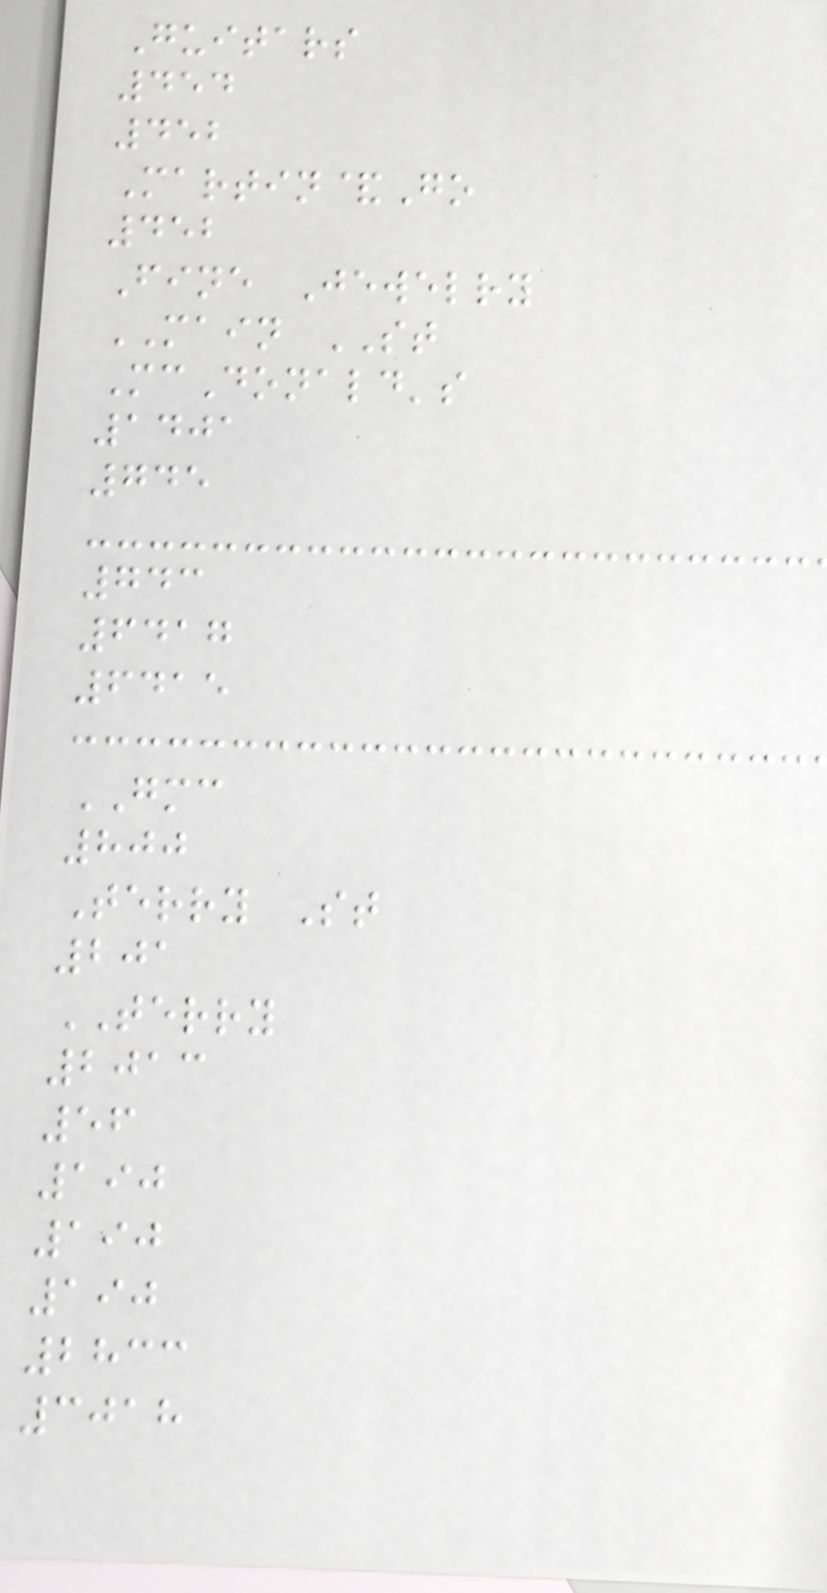Guitars
454
452
Martin&Go
452
Fine Jewelry
MAIN ST
McDonald's
1401
745
743
6417
6415
GMC
800
Terry St
201
TERRY
2013
56
190
190
190
2833
3018
